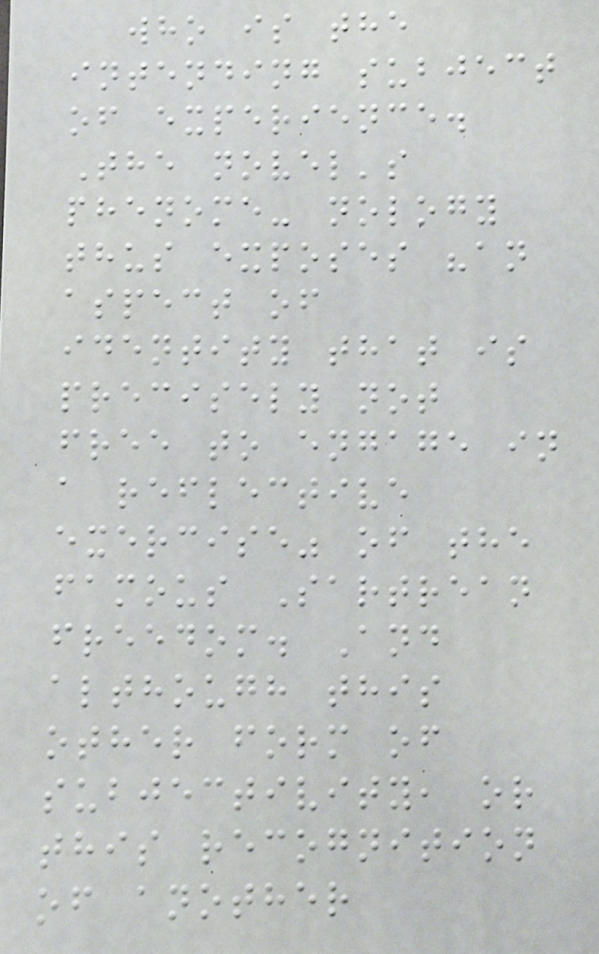who is the
intending subject
of experience.
The novel's
phenome- nology
thus exposes "an
aspect of
identity that is
precisely not
free to engage in
a reflective
exercise" of the
famous Sartrean
freedom. And
although this
other form of
subjectivity, or
this recognition
of another
